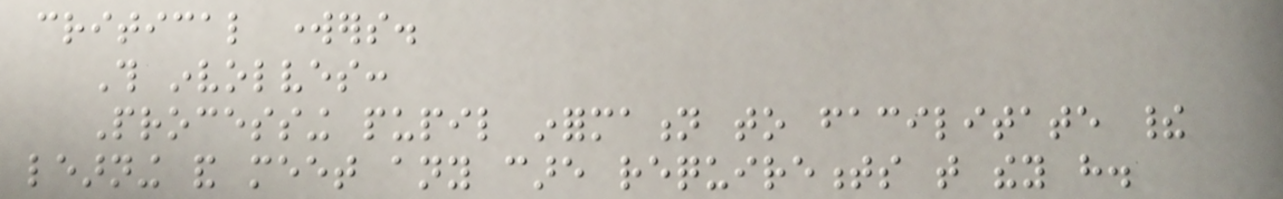critical workers.
This involves:
Processing pupil information to facilitate their
learning and meet any care requirements that they have.
